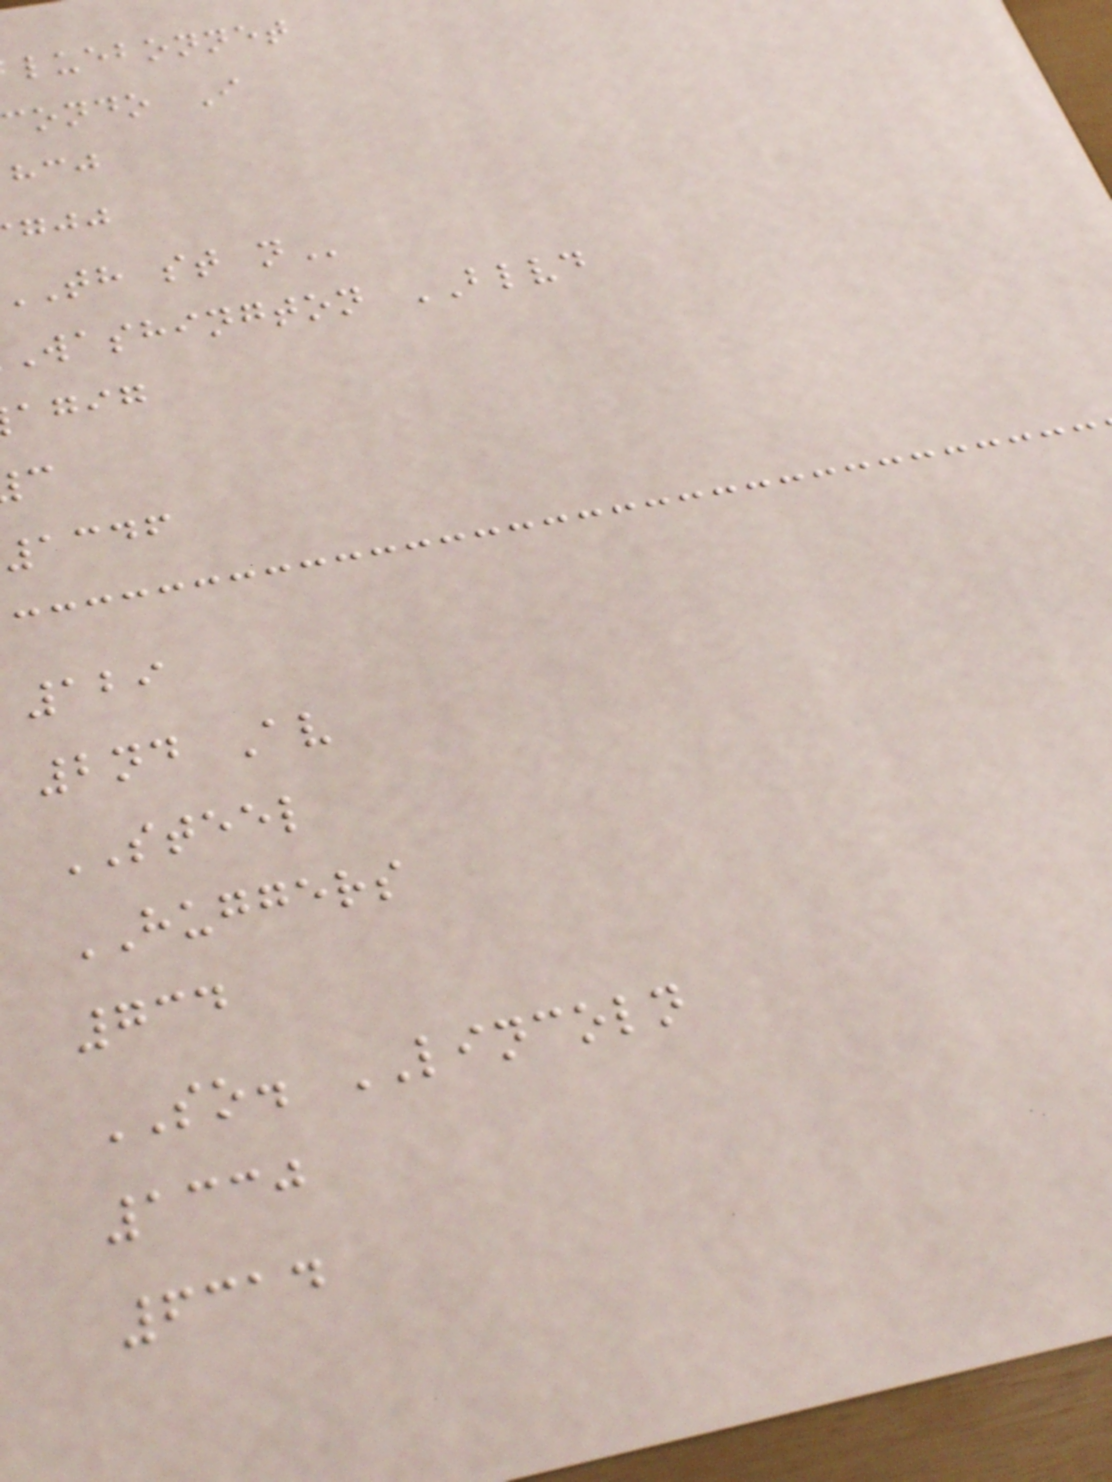luebonnet
condo I
th st
washington BLVD
agig
1346
129
2nd Av
STEEL
HUGGERS
734
SO. LINCOLN
1330
6314
